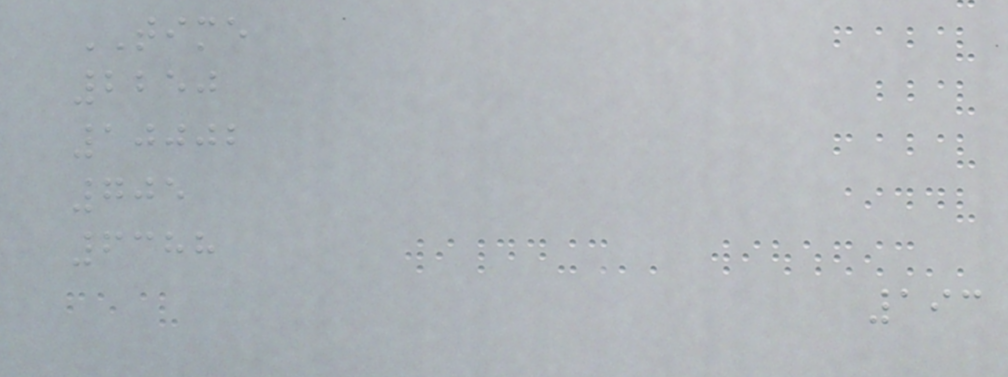TIME
2250
10002
705
6388
193
